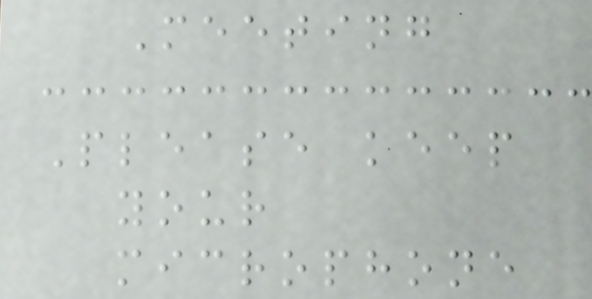Meeting
Please keep
your
microphone
